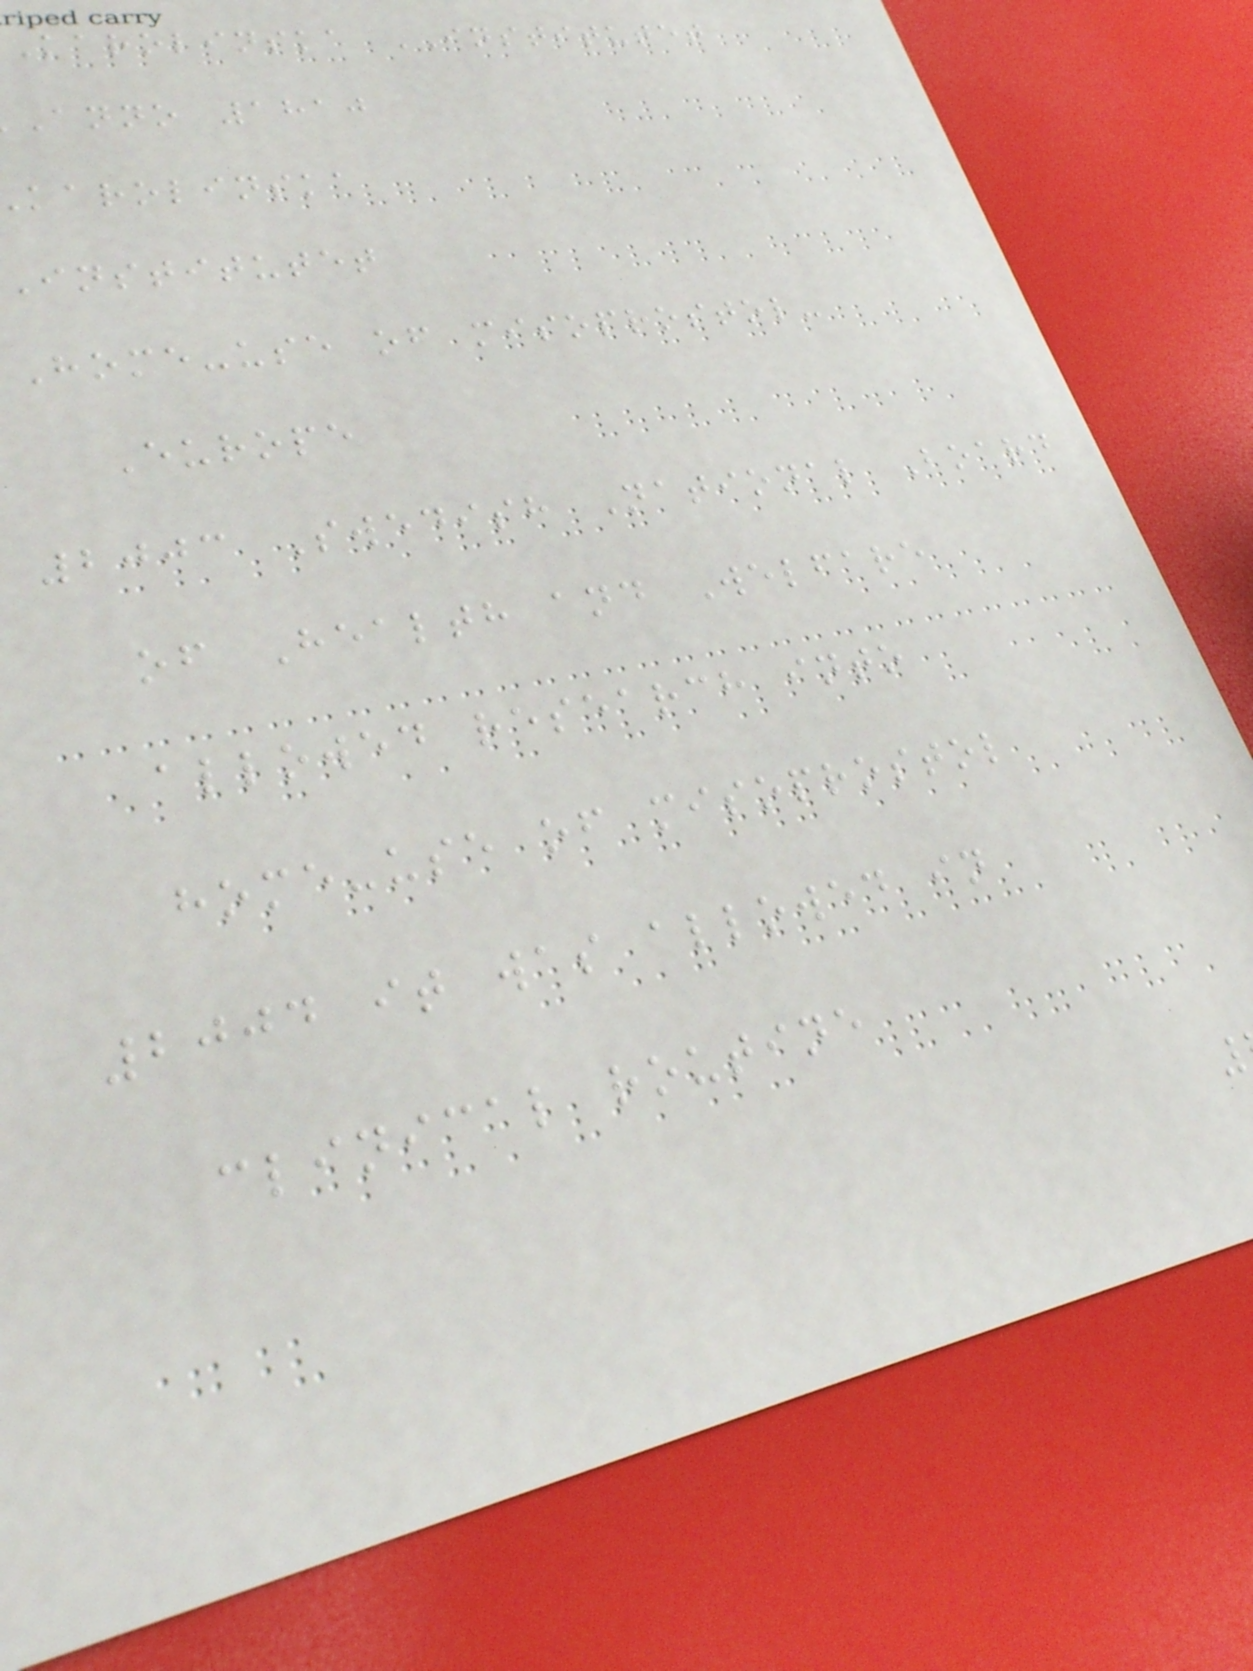karolinska INSTITUTET
anno 1810
karolinska
Institutet
Home-use of misoprostol-
Europe
2003 Swedish National Board
of Health and Welfare
allowed research into
home-use of misoprostol
2004 it was allowed in
clinical routine
